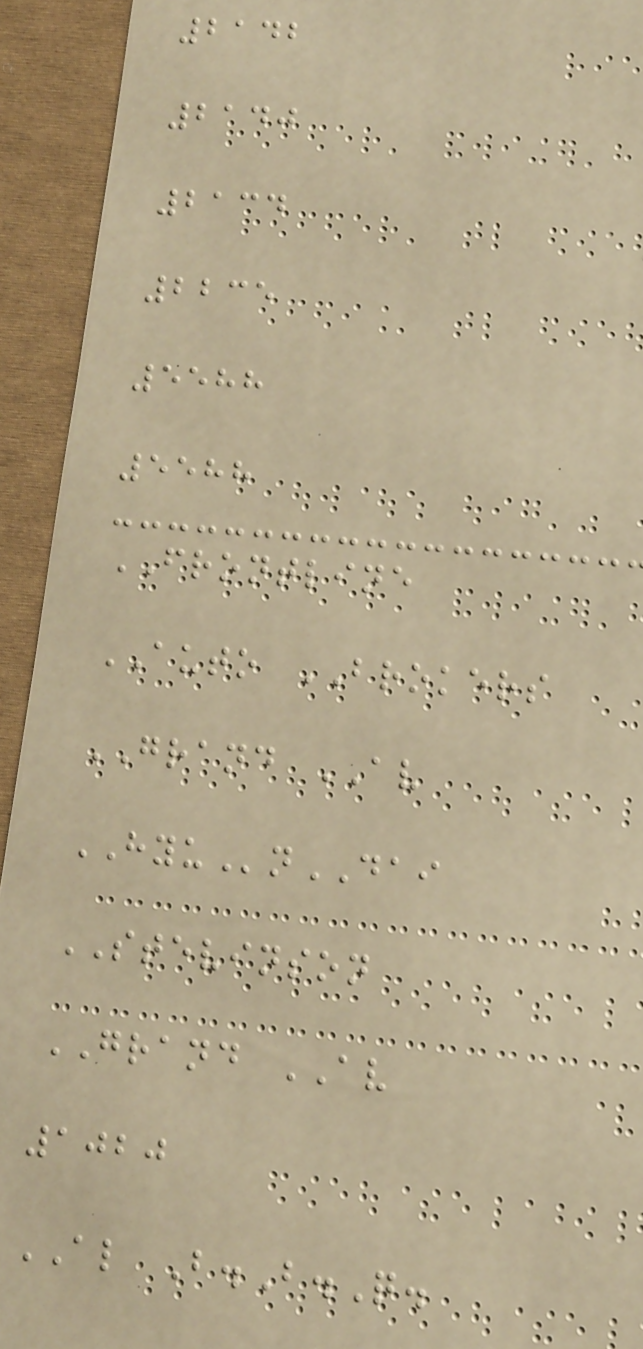2142
2140
2134
2235
5588
5588
FRONTLINE
AUTO BROKERS
GRAND AV
HYUnDAI
STEVINSON
GRAND AV
1020
AL B.B.Q.
